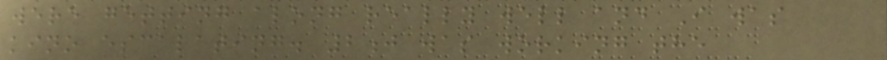were getting along really well and I was
kino escalating. 2j was working the
